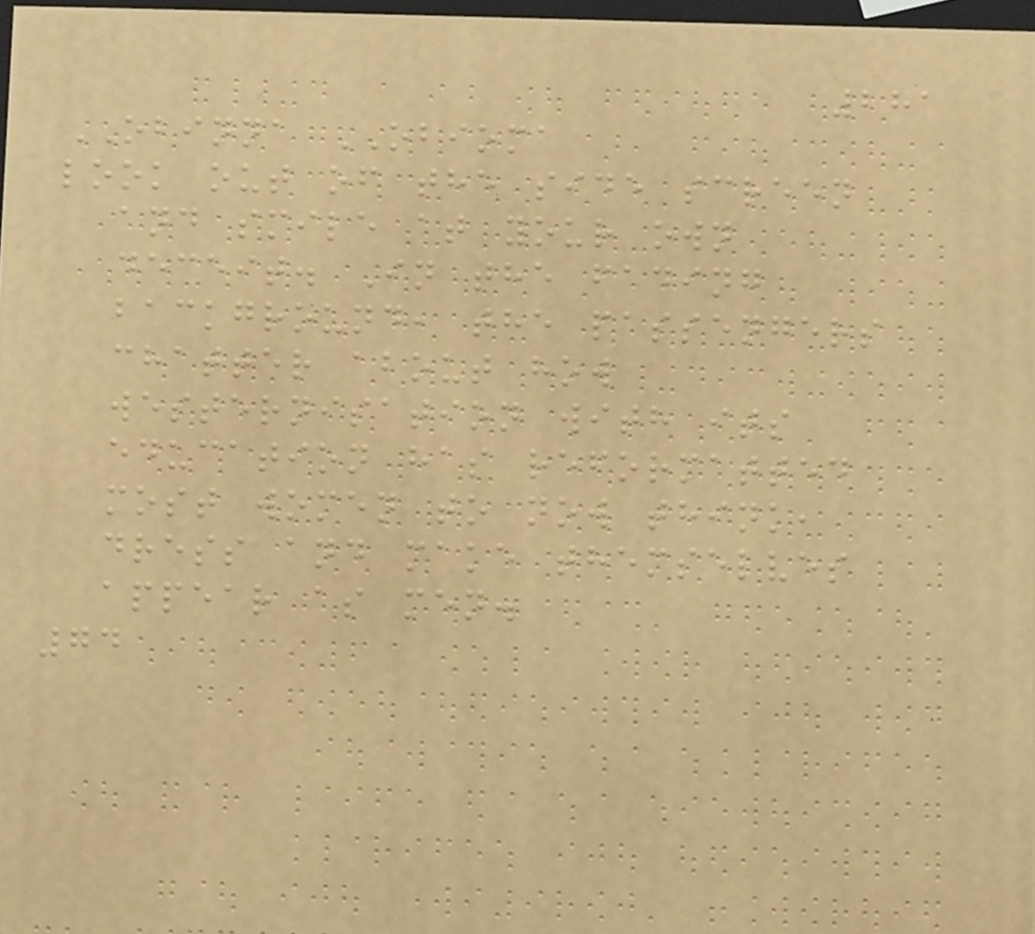281
OBINNA OBIOMA
look out of the side screen
and smile at your own
deceit. In the fading
background, the passengers
chatter about how
westernisation with its
education has reformatted
most women to now think,
dress and make themselves
appear as men.
74
